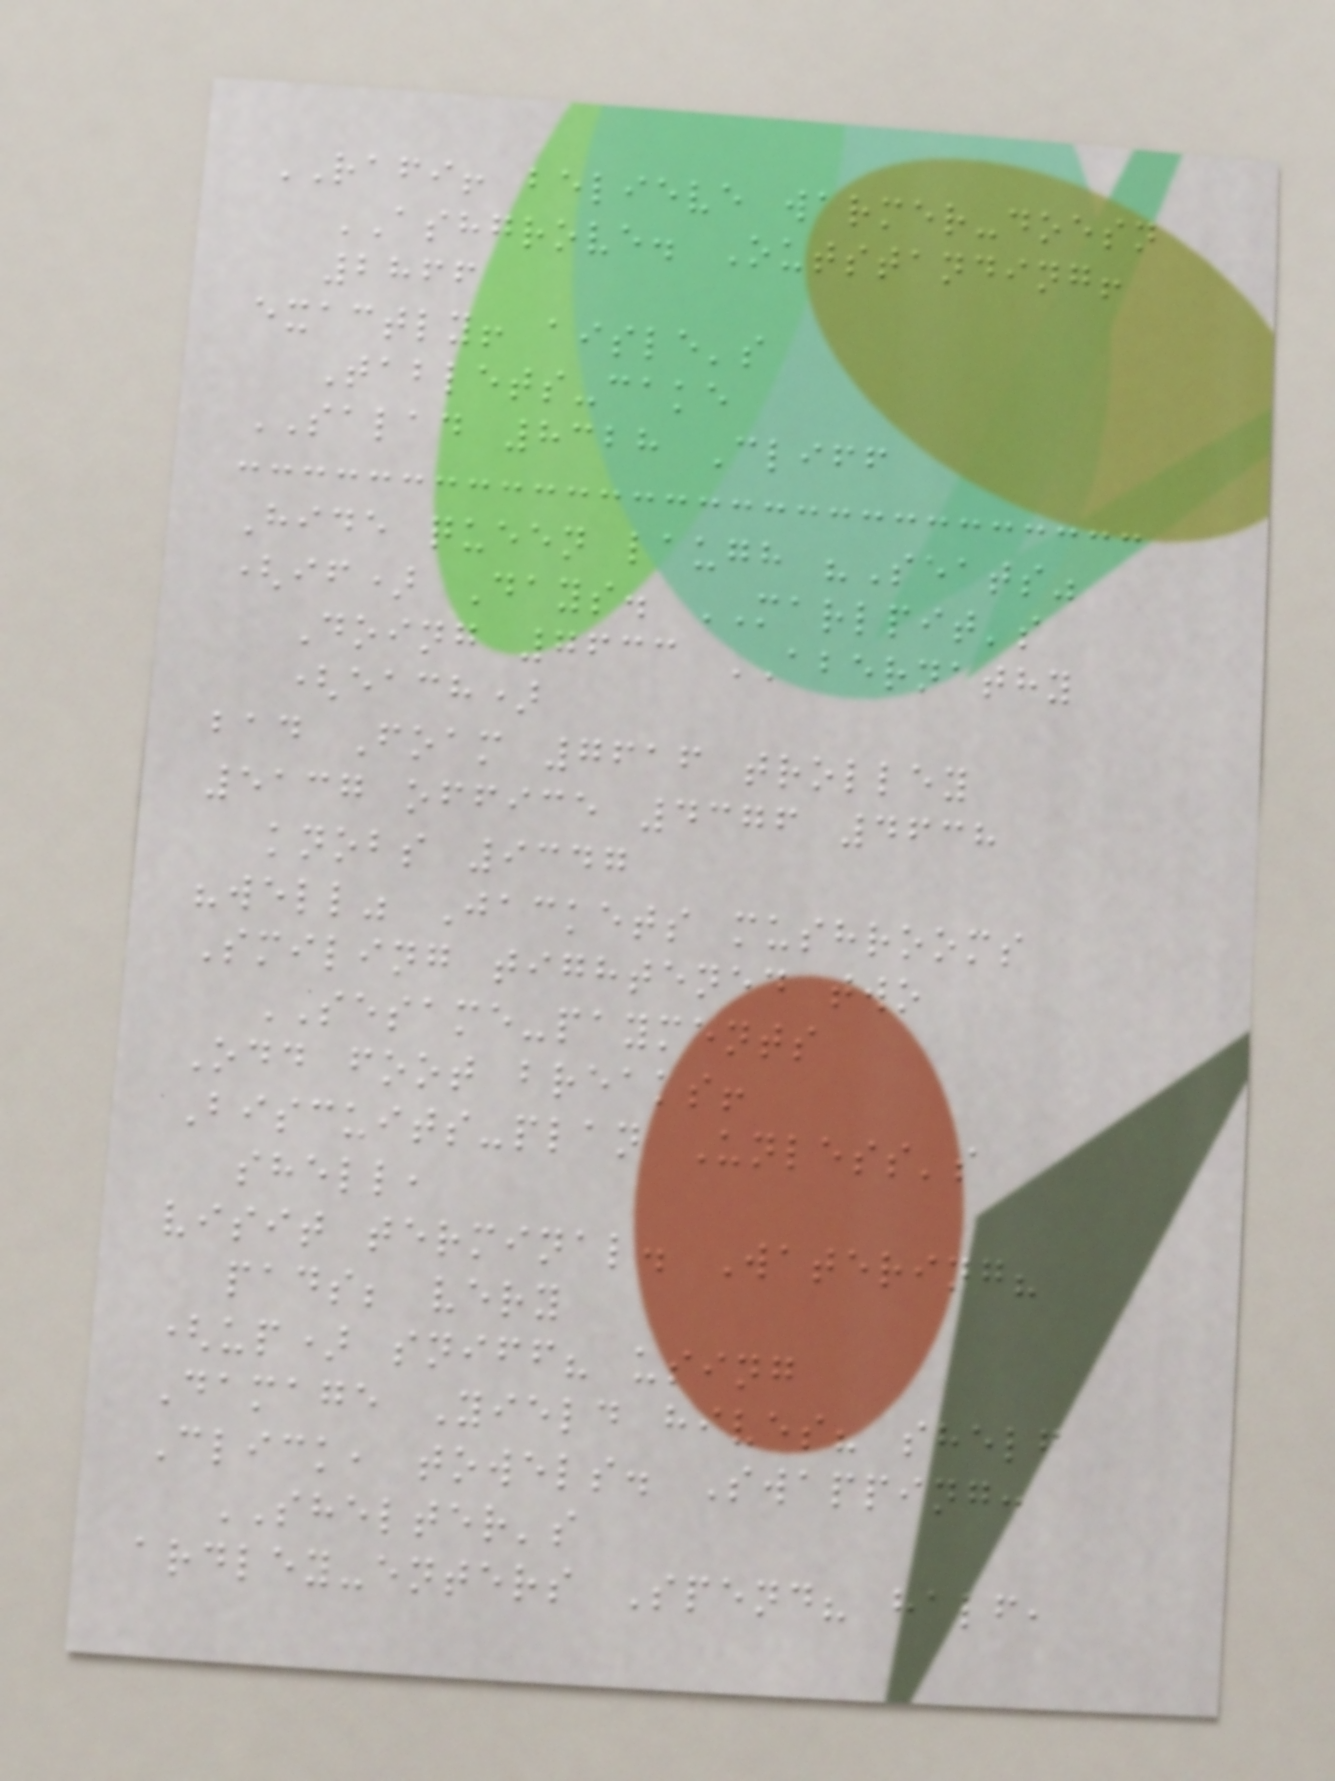RAFI! believe warmer-doesn
ASHGROVE. Outstanding!
2866
exactly! aisle's
Tablets-cake
SALAD 8328 Cliff
Hide queen laugh "Seats"
(if) Days. MARLPIT's
Doing 7633 ABERNATHY
(each)
bad Foam 7616 trolley
5137 office 4376 4638
knobs 9347
"well" Jackets mushrooms
Smiling tightened two
SESAME-payments
Odd foot breaks!
Biscuits-plan Unless's
shell,
visit terminal. Watering?
pads; very
(up) sniff? using
Damage Yield hives? shelf
Click, towels. Swapping:
SHELTER's
ardley-enters Spend? half,
